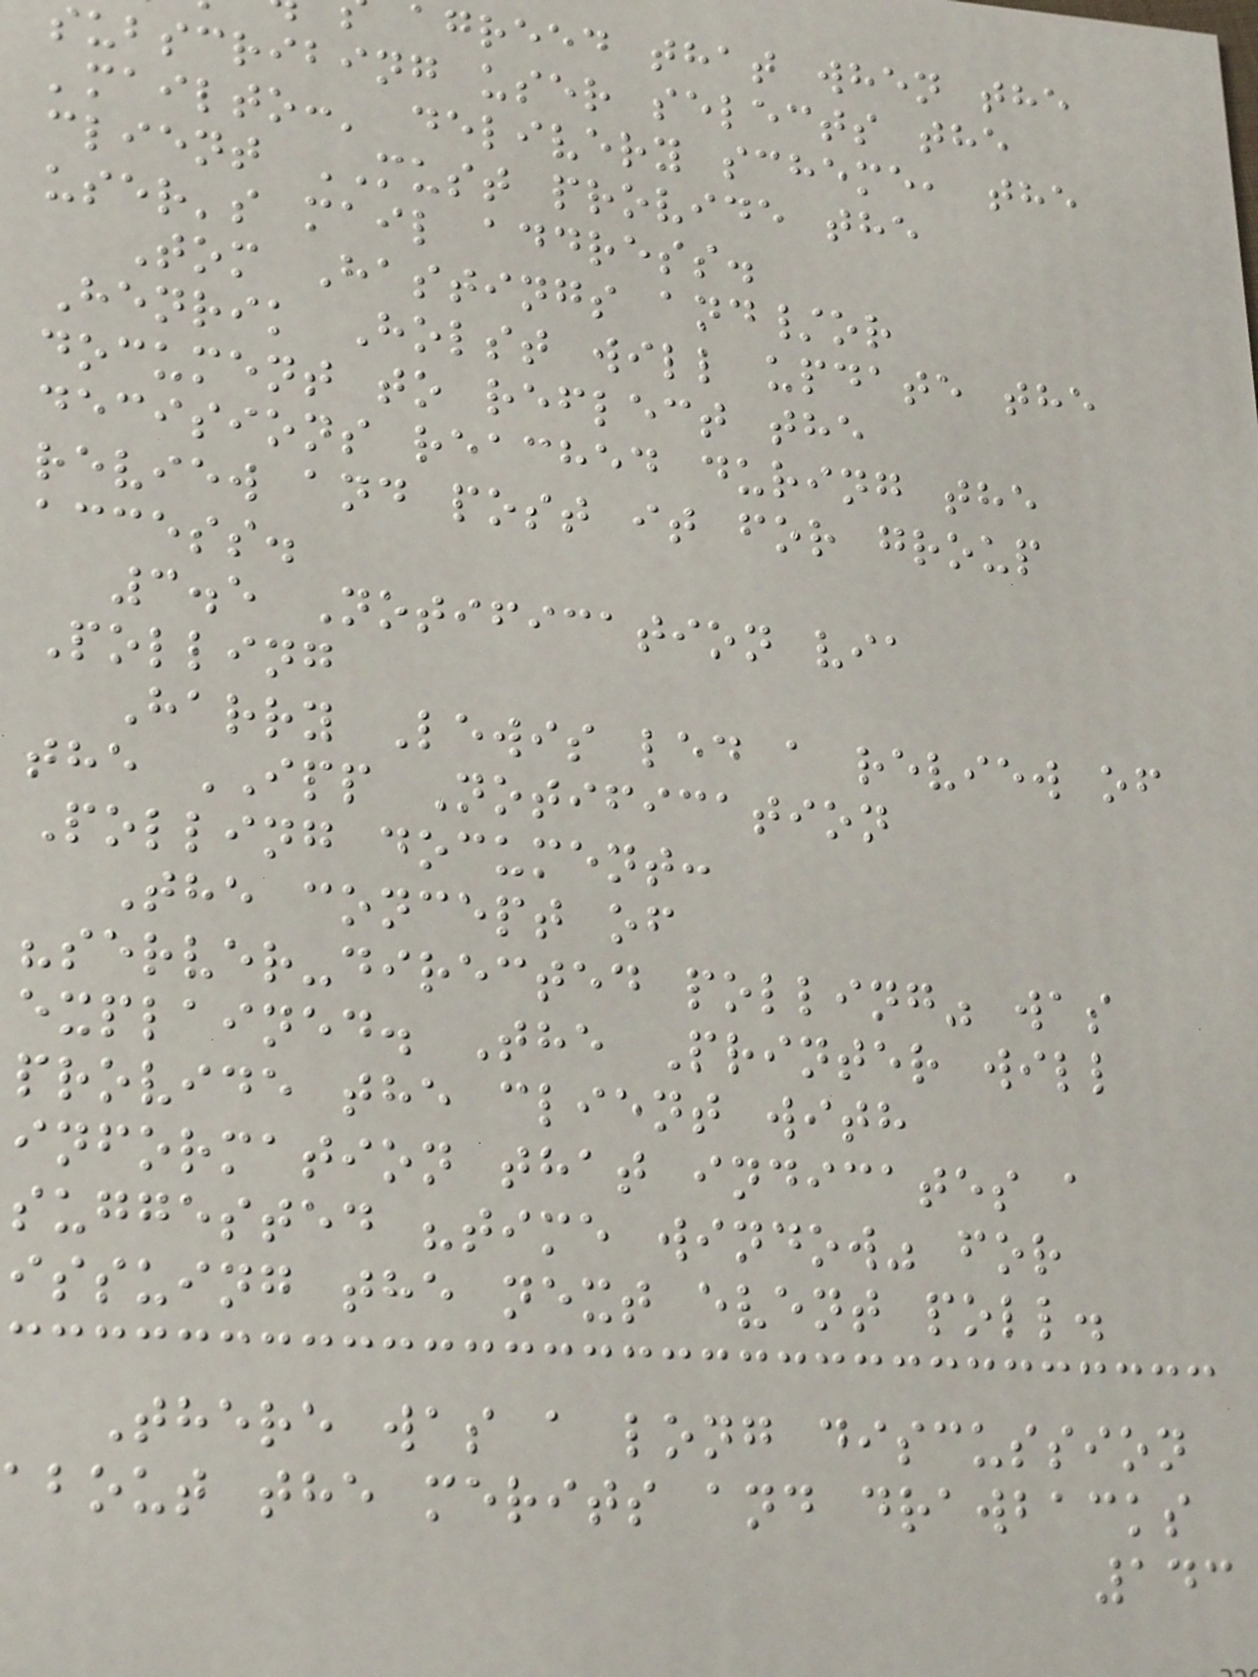agreed that when the
subscribing user selects the
'mailto:' delivery scheme, the
client MUST provide the
user's mail address.
Tom Hastings and/or
Henrik Holst will update the
document to reflect the
decisions reached during the
review and post it for group
access.
3.5 Notification via
Polling
Harry Lewis led a review of
the IPP Notification
Polling document:
The concept of
"server-directed polling" was
explained. The Printer will
provide the client with
information that indicates a
suggested "time window" for
issuing the next event poll.
There was a long discussion
about the merits and drawbacks
143
